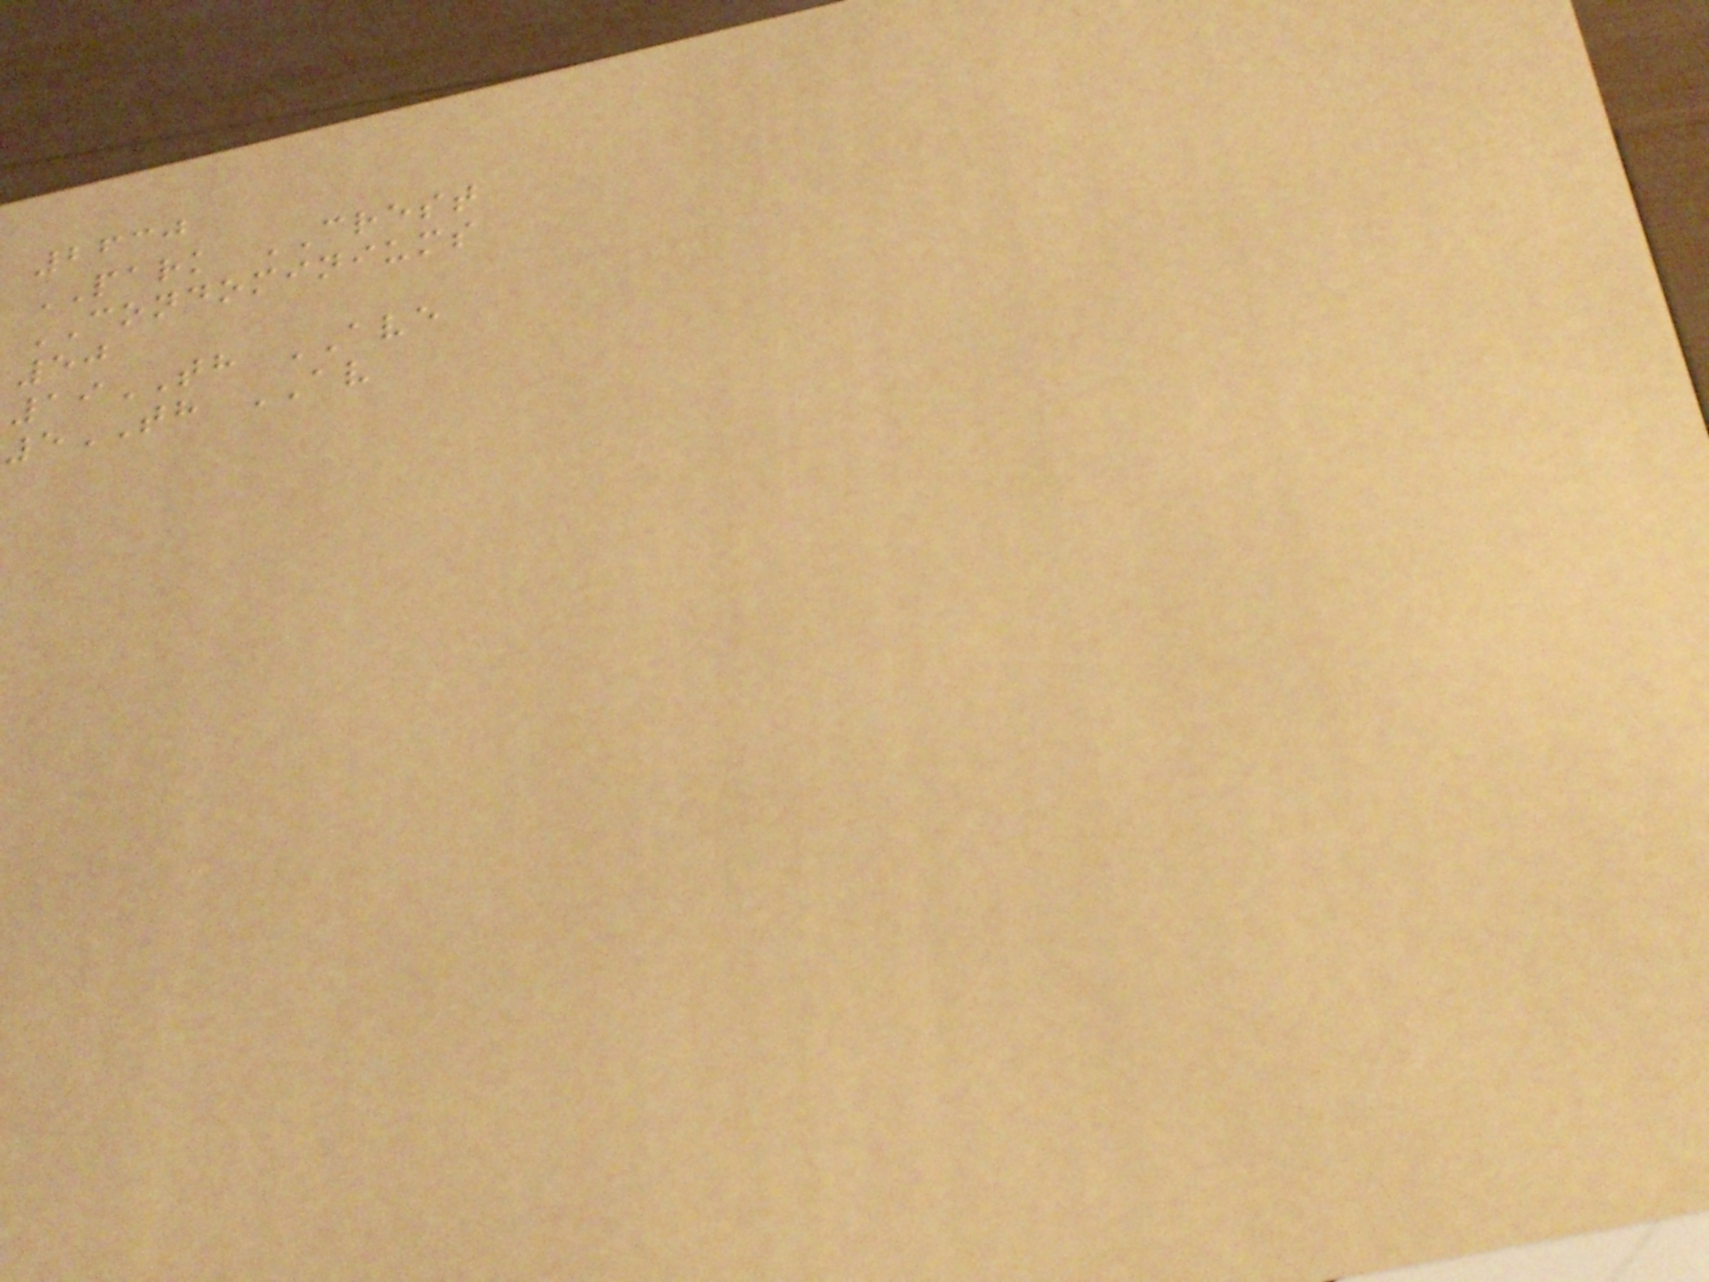2630
PARK CREST
CONDOMINIUMS
50
19TH AVE
5TH AV
